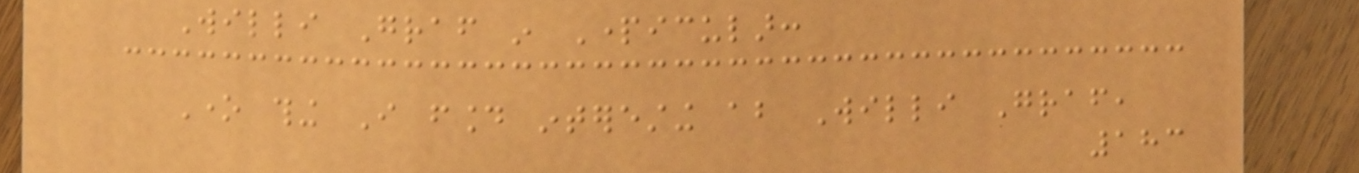Willi Graf in Particular:
One thing I found interesting about Willi Graf,
183
